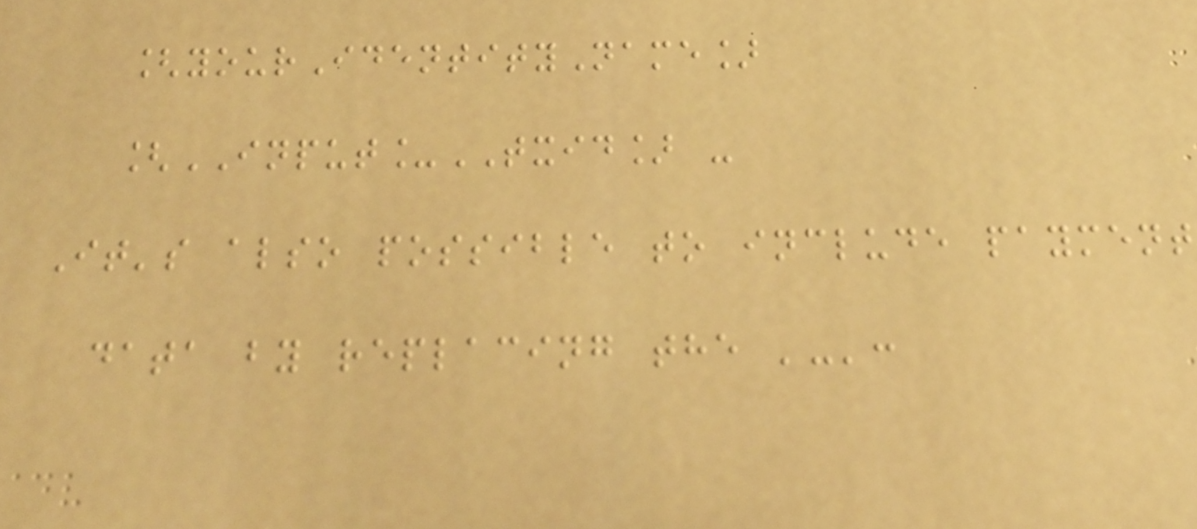[yourIdentityName]
[INPUT_TXID] -
It's also possible to include payment
data by replacing the '-':
